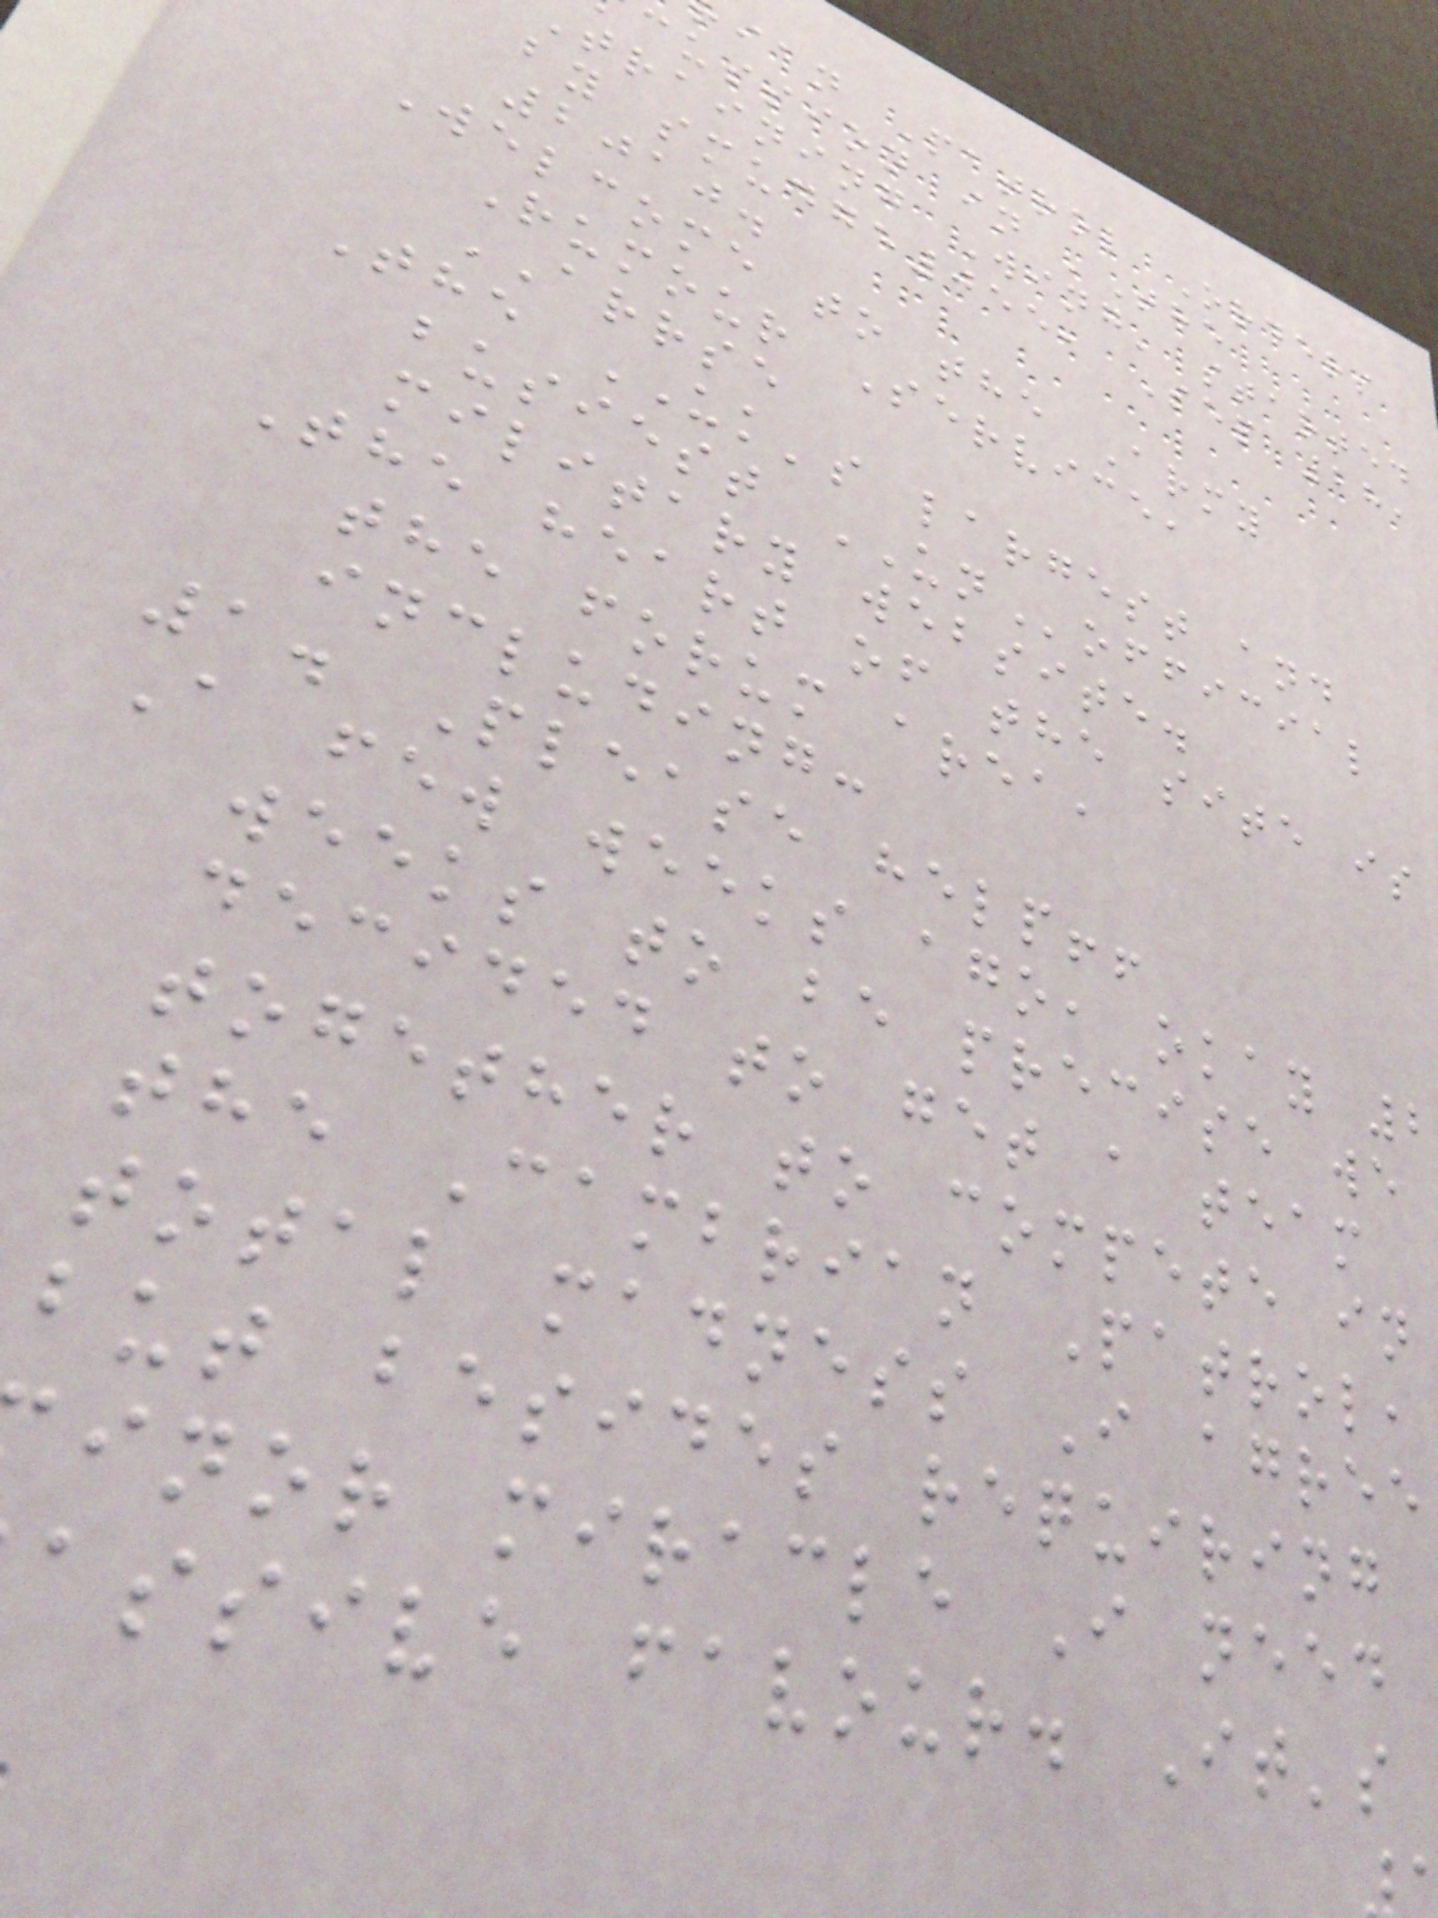ian Patrol Orders
cussion in 'The
training Wing' started
by smudge055, Sep 28,
2010.
Welcome to the Army
Rumour Service,
ARRSE
The UK's largest and
busiest UNofficial
military website.
The heart of the site is
the forum area,
including:
1. Please help!!
A few weeks ago, okay 2
weeks to be precise we
decided to get a team
together to compete in
the Cambrian Patrol,
total madness I agree
but besides requiring
inor miracle I need
assive favour. It's
